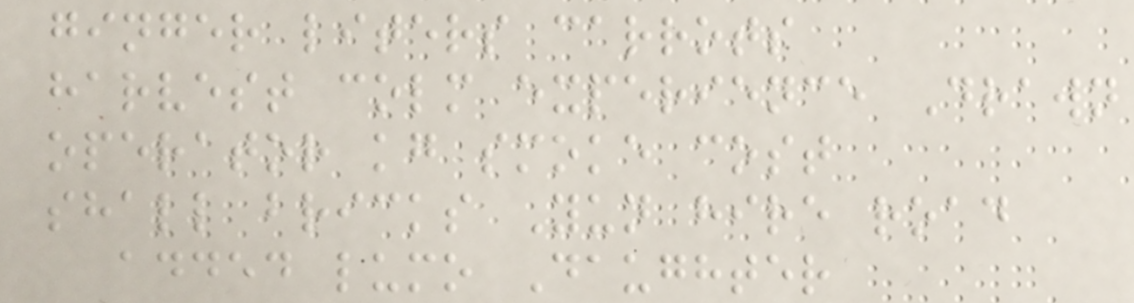ginger liters carrots
harvest colm experience Drawn
operator kg smoke cost
shall bricks Yun hire road
added lumo Daughter
